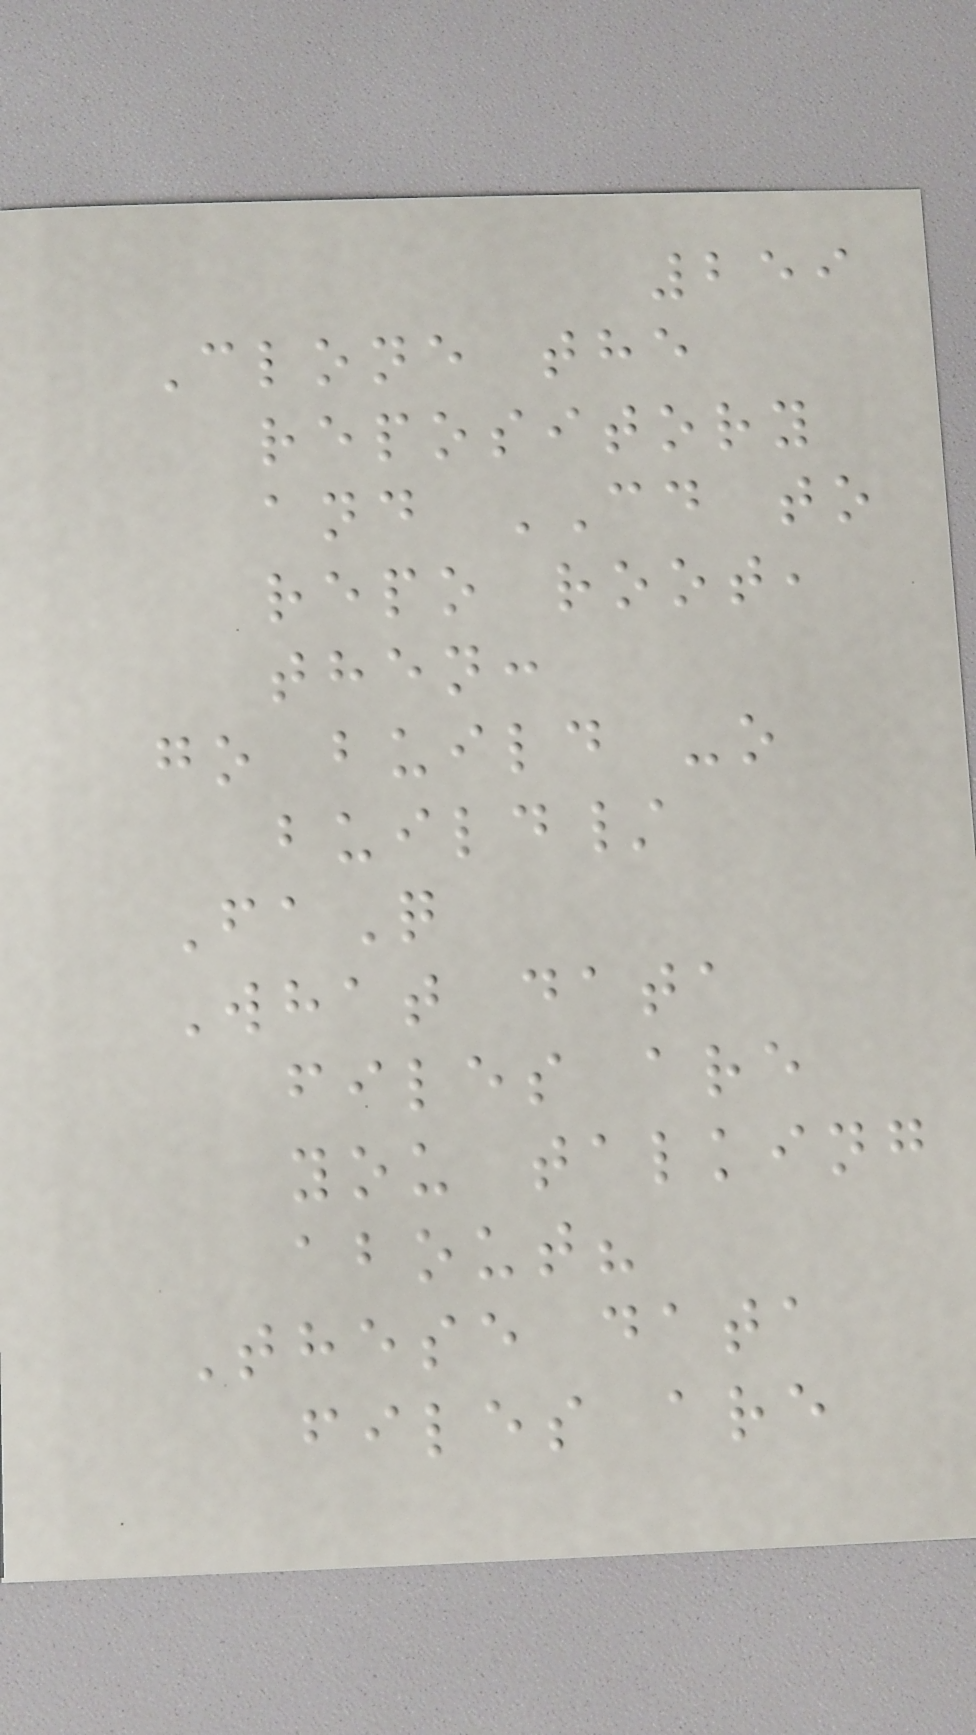259
Clone the
repository
and CD to
repo root,
then:
go build -o
build/
FaQ
What data
files are
you talking
about?
These data
files are
